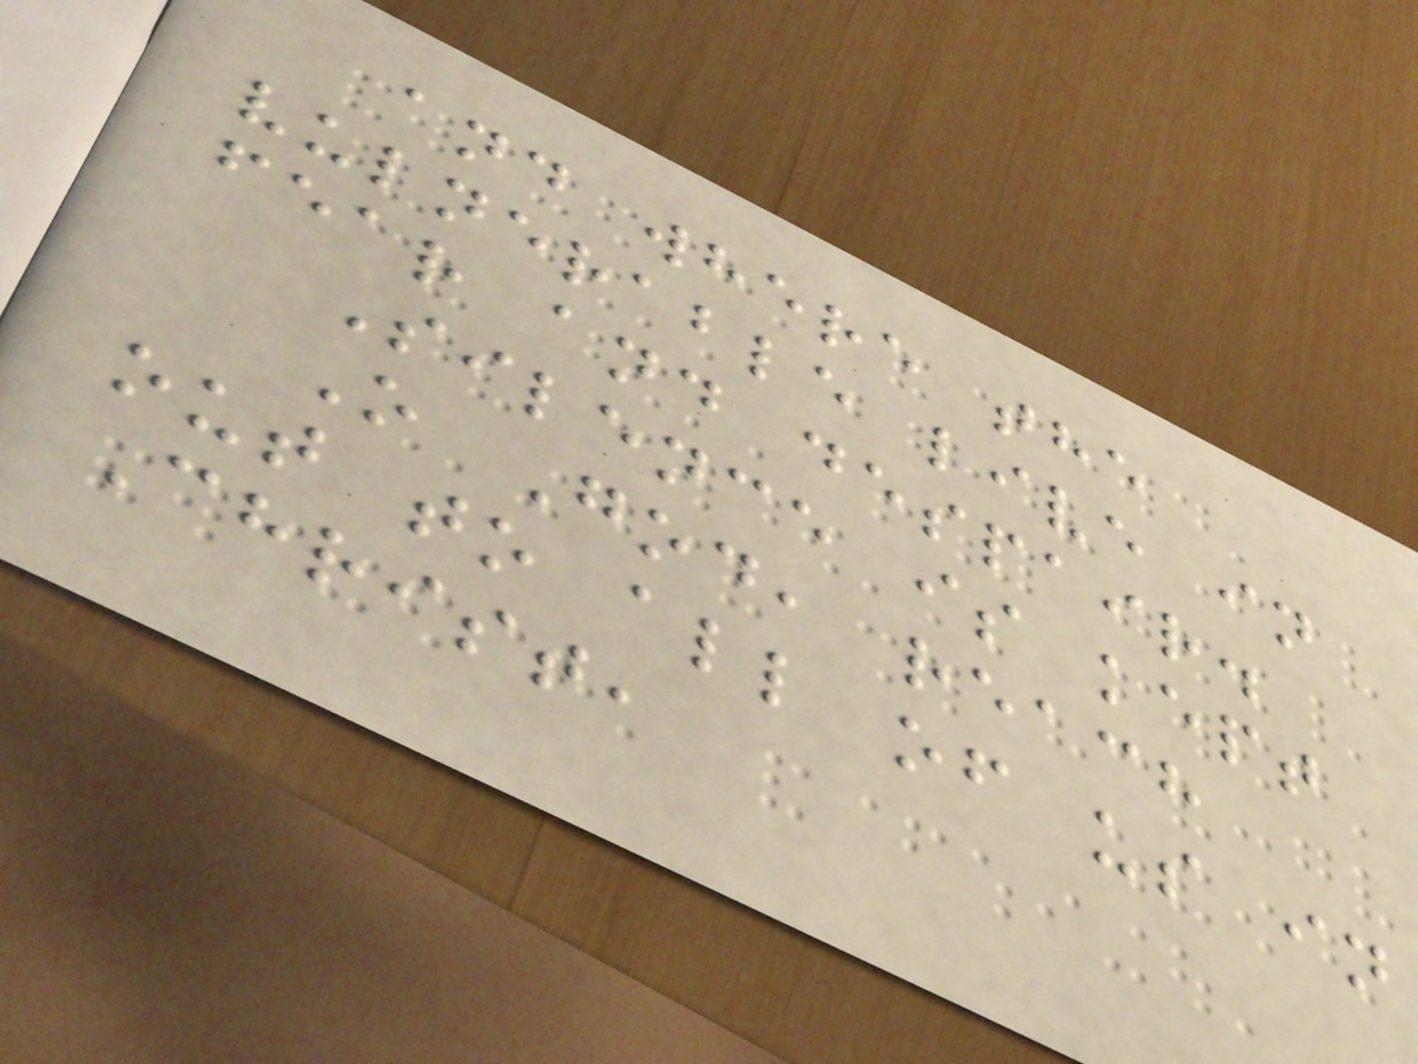and where the
vulnerable live in
fear and despair.
Silence is kept
O God, reach
out to all of us in
Christ,
